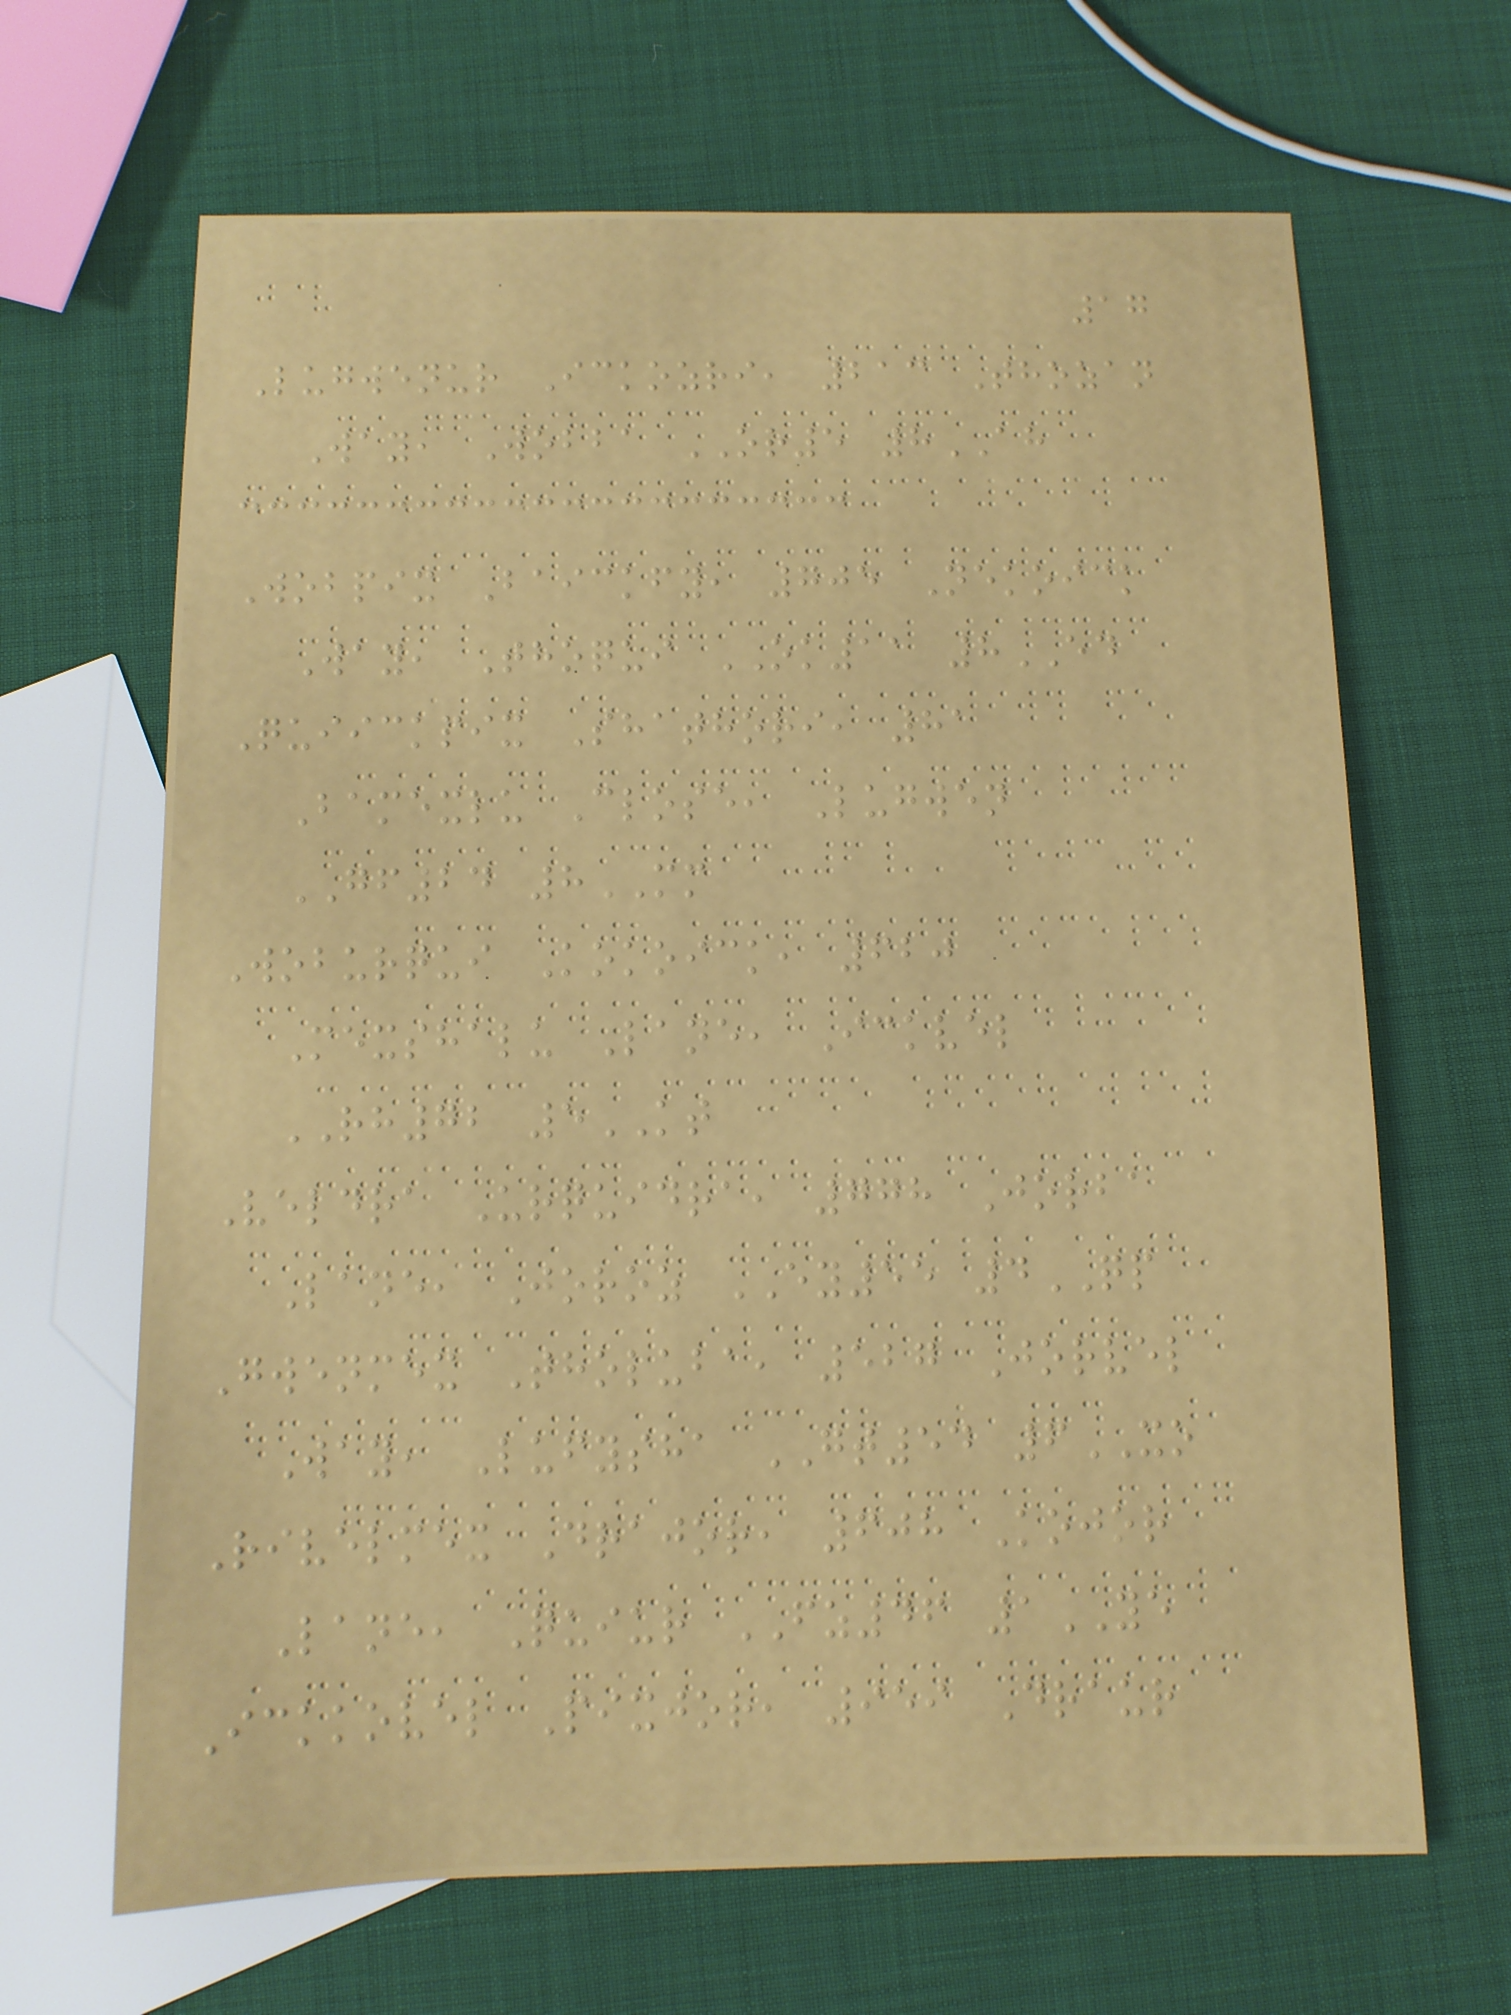17
Lugwenur Ickozri, 213 Thozan
Way, Wobba OR5 8AH
Wobpix Baickfy, 705 Nekoick
Way, Thoqui OK11 8ED
Quiickpix Shathori, 81
Bamexlu Close, Lugwen
GF24 8MM
Woburqui Kokoick, 620
Mexshalu Lane, Ickvel
RH72 5KT
Veldra Urquidra, 778 Jorba
Lane, Joroz EY55 4QP
Gwenmex Tholuba, 527 Jorvel
Way, Lufysha GT54 6XO
Rivelmex Drajor, 608 Kojor
Lane, Quiur FZ46 1YE
Ickkovel Pixjor, 959 Draur
